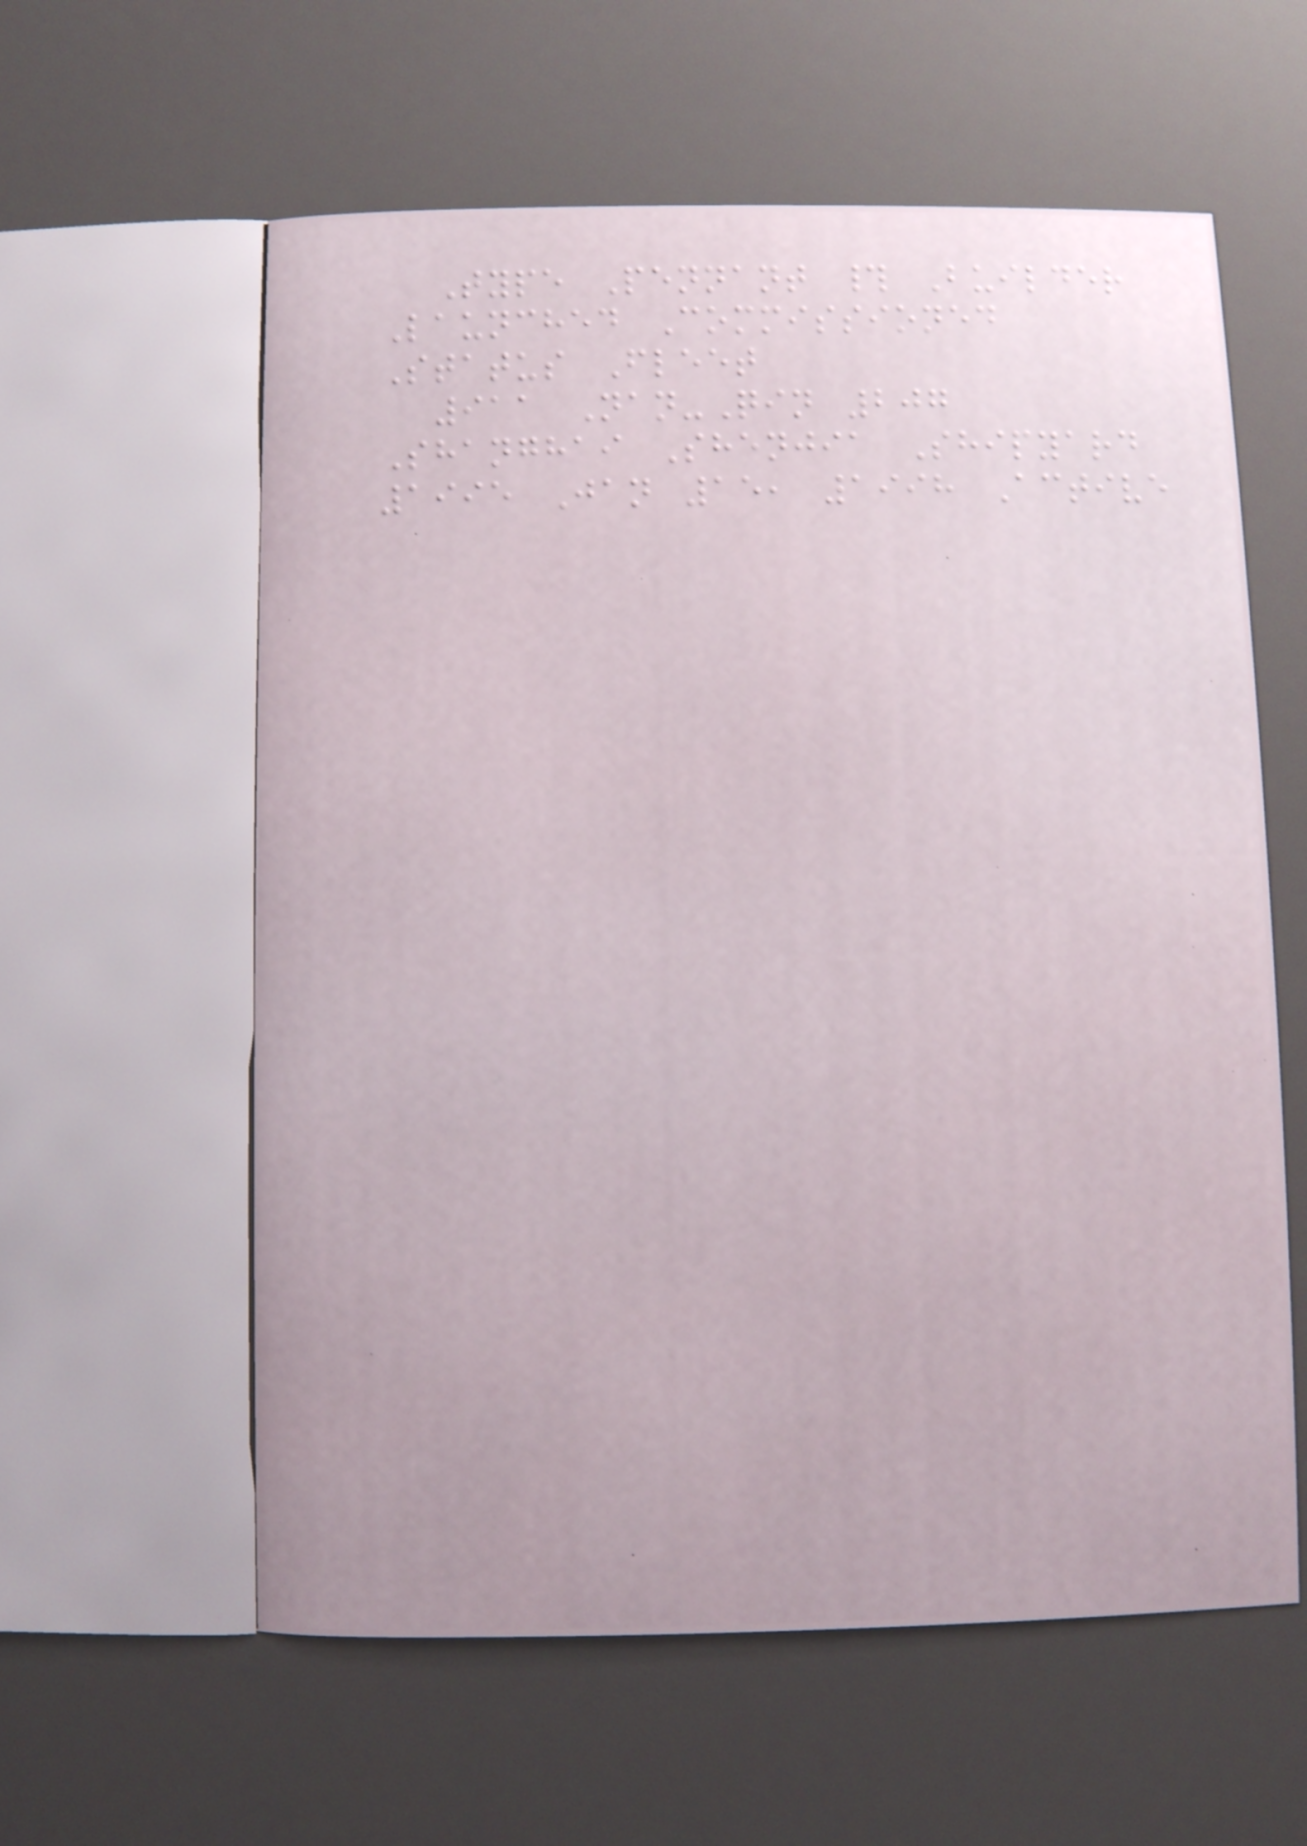Type Pennant # Builder
Launched Commissioned
Status Fleet
911 Nan-Qin 207
Shanghai Shenjia Shipyard
1995 Jan 15, 1998 Active
